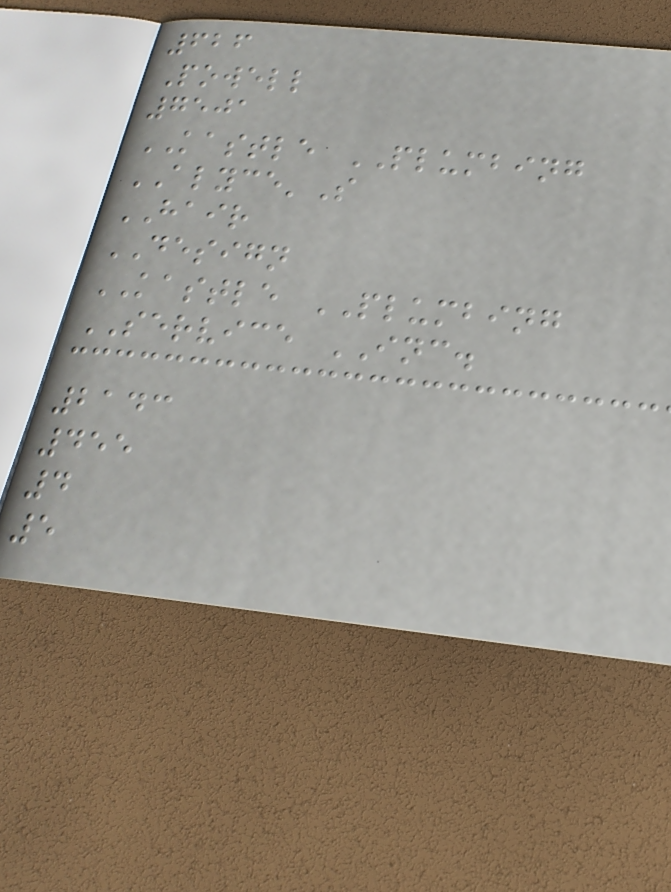626
Powell
7501
KASTLE PLUMBING
ALYCE'S
HAIR
DESIGN
KASTLE PLUMBING
SERVICE INC.
2143
455
4
5
